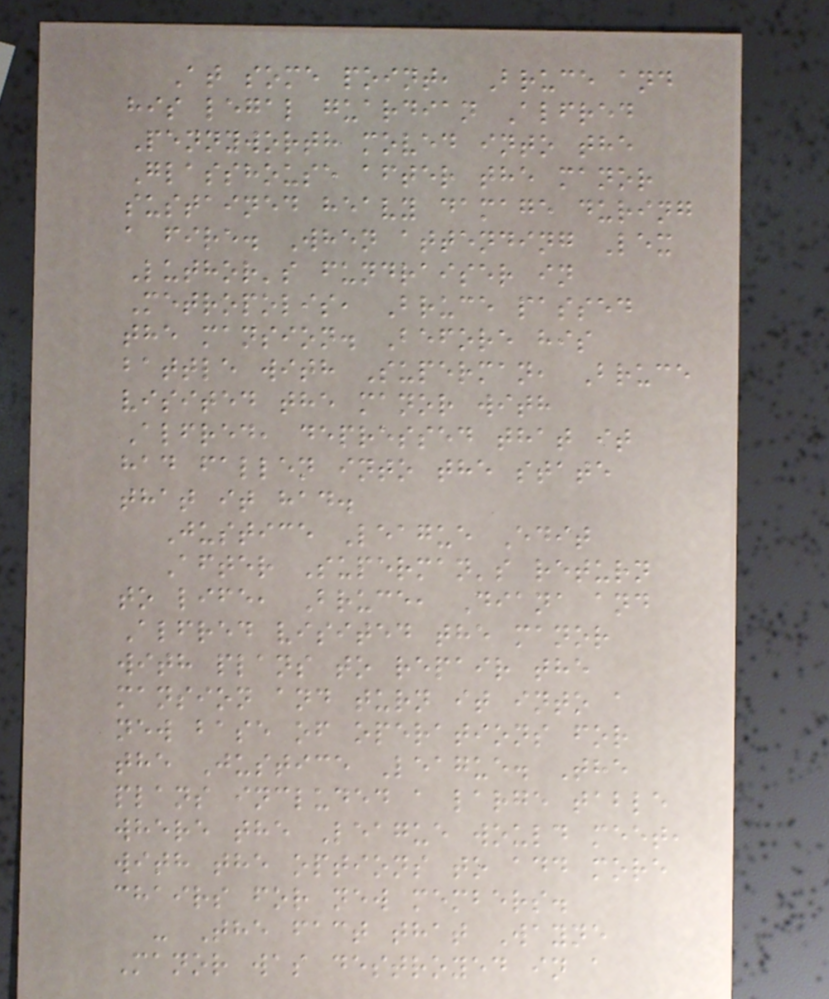At some point, Bruce and
his legal guardian Alfred
Pennyworth moved into the
Glasshouse after the manor
sustained heavy damage during
a fire. When attending Lex
Luthor's fundraiser in
Metropolis, Bruce passed
the mansion. Before his
battle with Superman, Bruce
visited the manor with
Alfred, depressed that it
had fallen into the state
that it had.
Justice League Edit
After Superman's return
to life, Bruce, Diana and
Alfred visited the manor
with plans to repair the
mansion and turn it into a
new base of operations for
the Justice League. The
plans included a large table
where the League would meet,
with the options to add more
chairs for new members.
- The fact that Wayne
Manor was destroyed in a
